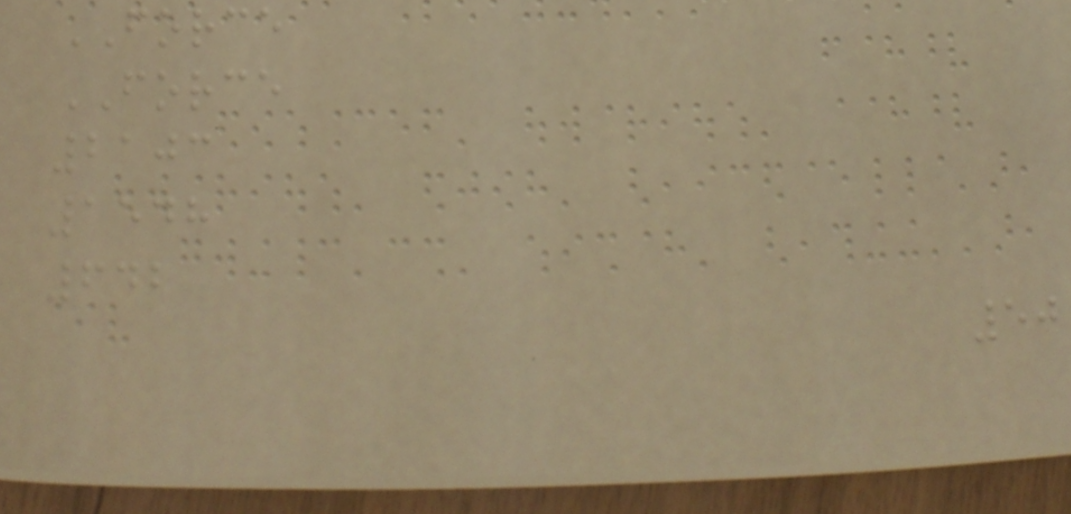FORCE
FORCE
2103
1548
642
50
